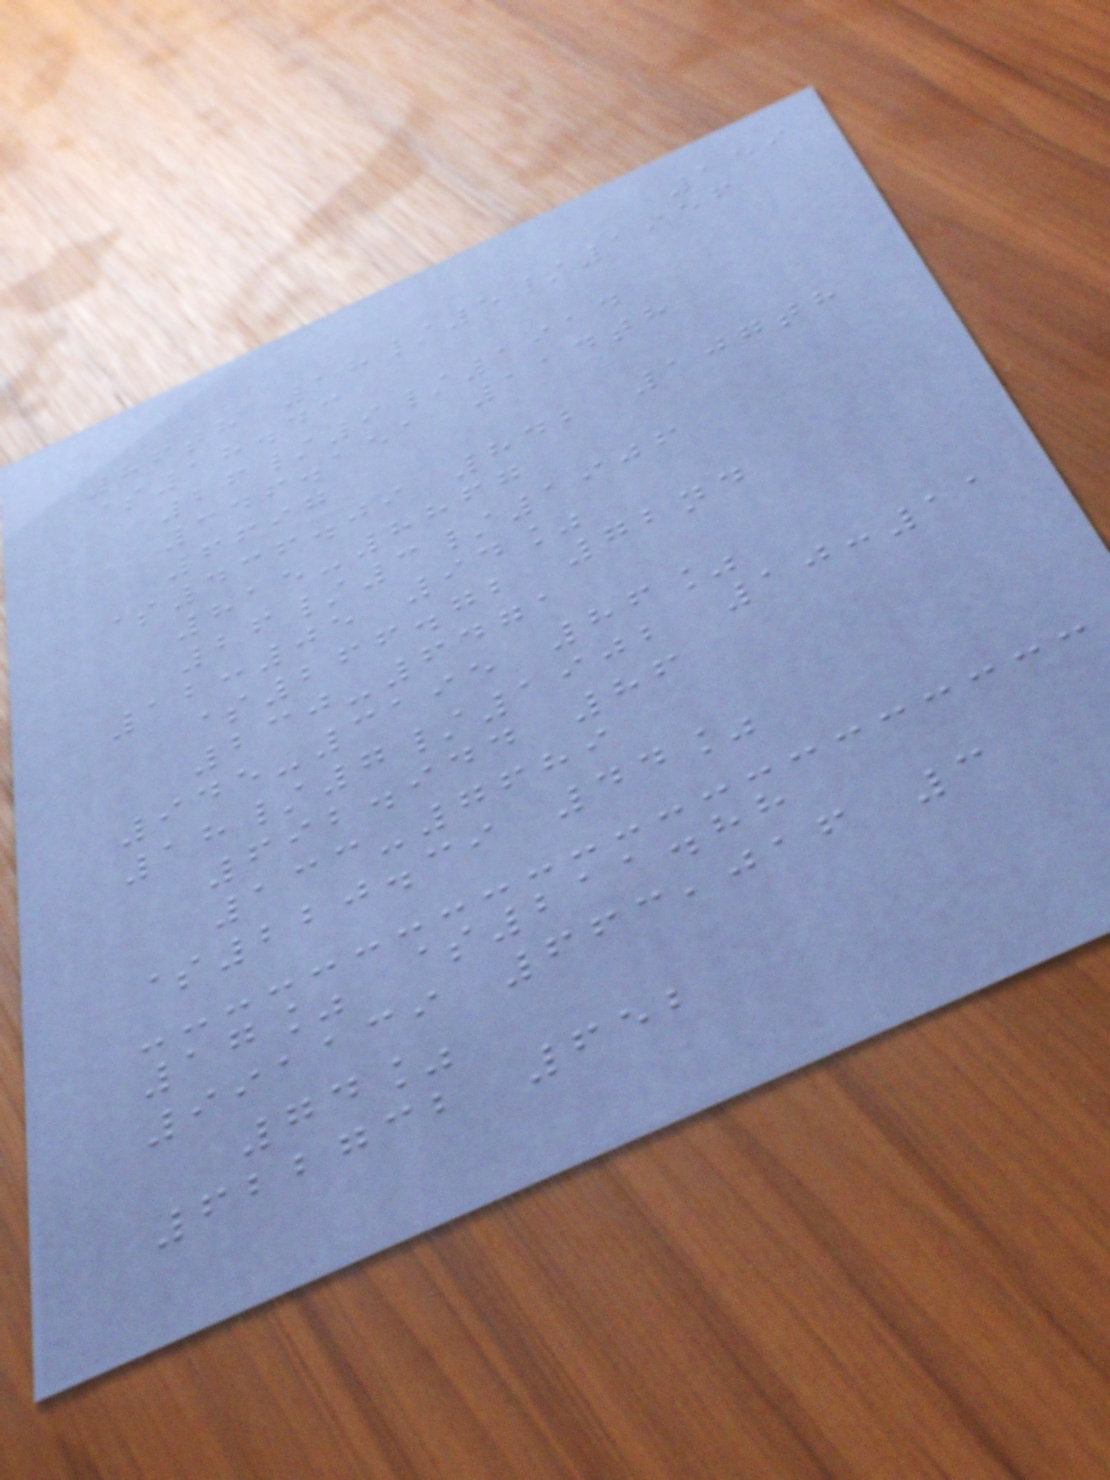159
86th 18/5/1956
$18.43
26/9/1914
346.151 114th
6697
$436.09 842 107th
815-8867
26/3/1906
12:05 94%
$266.72 72nd
230-6471
945-3195 86%
18/7/1902 10:11
692.944 86
133-7689
$220.39 44%
17% $211.88
991139 663,016 3
74%
622732 652
